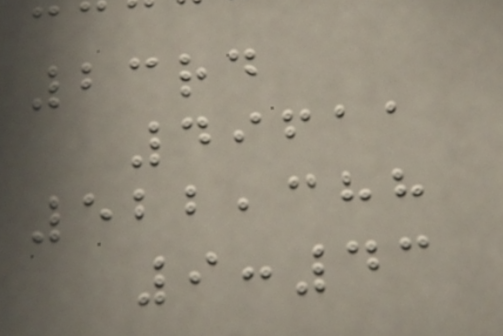23rd
49611
522,388
9:43
